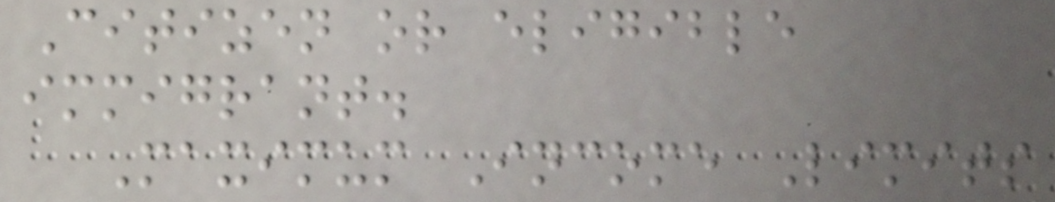Citizen or eligible
immigrant.
Maximum Income Limits
